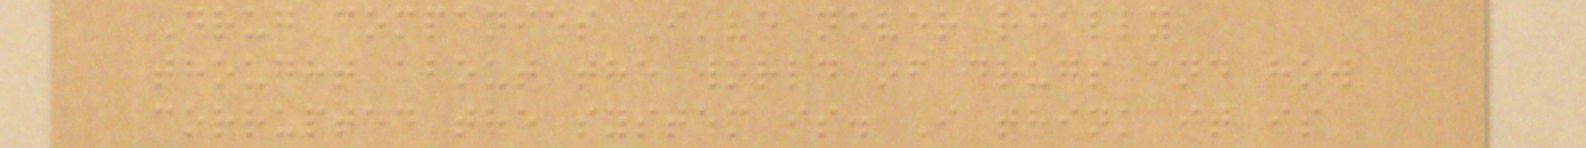Drug companies I've never really
thought about the world of drugs and how
corrupted the system is. I think it is
